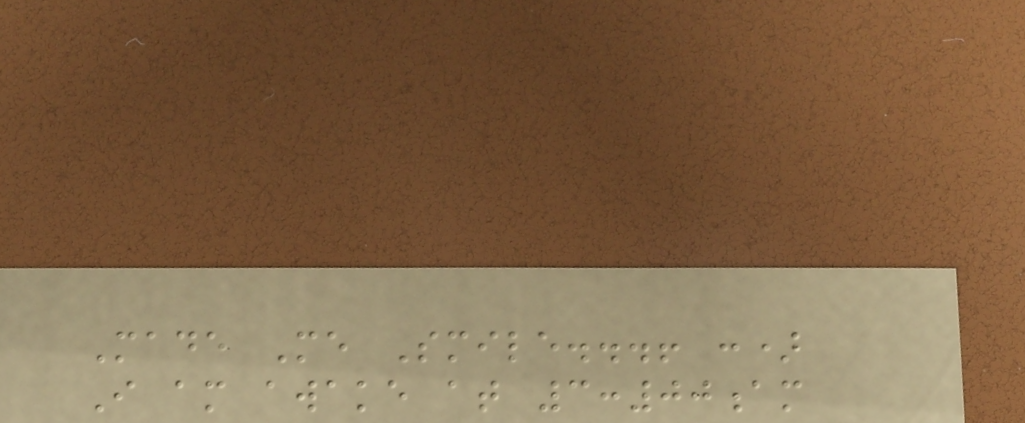Made Me Smile...! :)
I am awake at 3:00am
